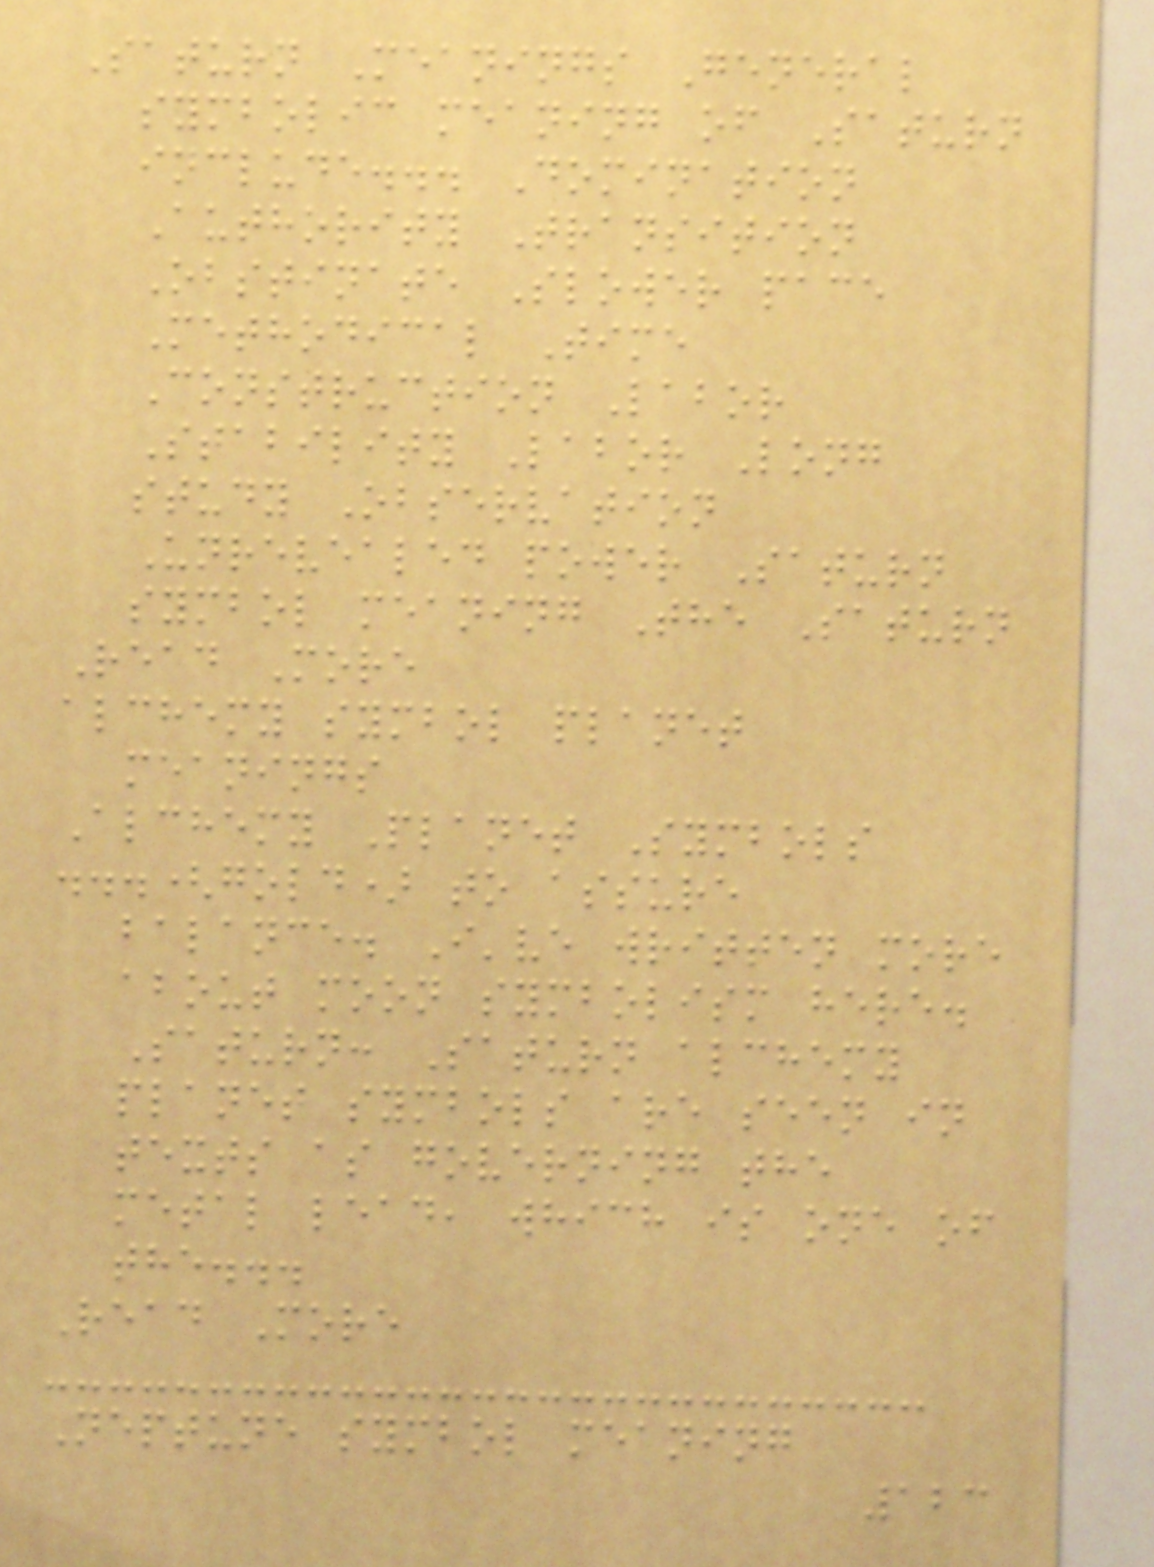Saturn Meanings General
symbolic meaning of Saturn
include... Domination
Authority Transition
Obstinate Slower pace
Methodical Time
Construction Labor
Stability Labor Long
study Observation
Unrevealed power Saturn
symbol meaning The Saturn
Read More
alchemy symbol planet
meanings
Alchemy Planet Symbols
...(gold) to assure
balance. I've written more
about moon symbolism here.
Saturn: Saturn alchemy
planet symbols are seen in
texts as governing the
metal lead, which is one of
the...
Read More
Neptune symbol meaning
123
